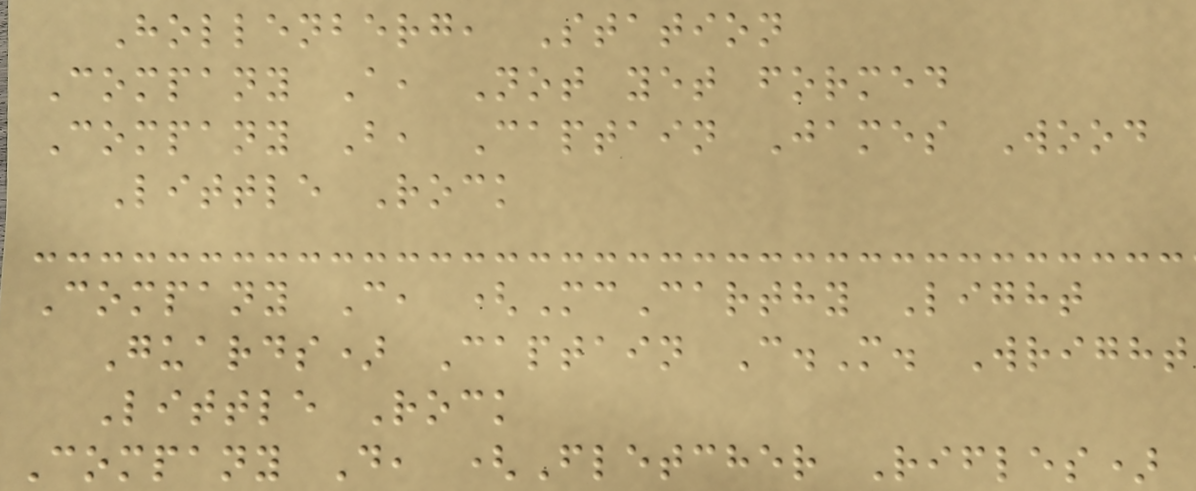Hollenberg, Station
Company A, Not yet formed
Company B, Captain James Wood
Little Rock
Company C, (McCarthy Light
Guards) Captain C.M. Wright
Little Rock
Company D, (Fletcher Rifles)
